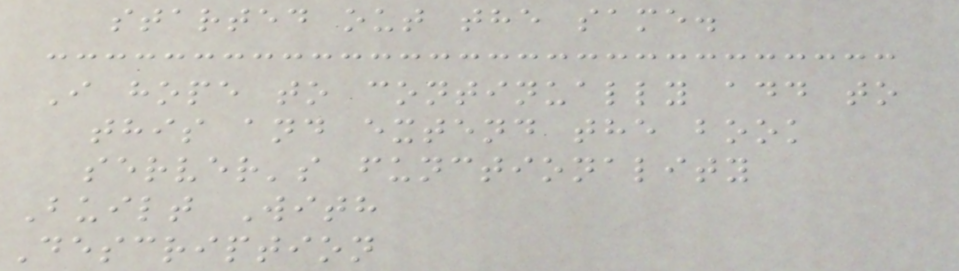started out the same.
I hope to continually add to
this and extend the book
server's functionality
Built With
Description
